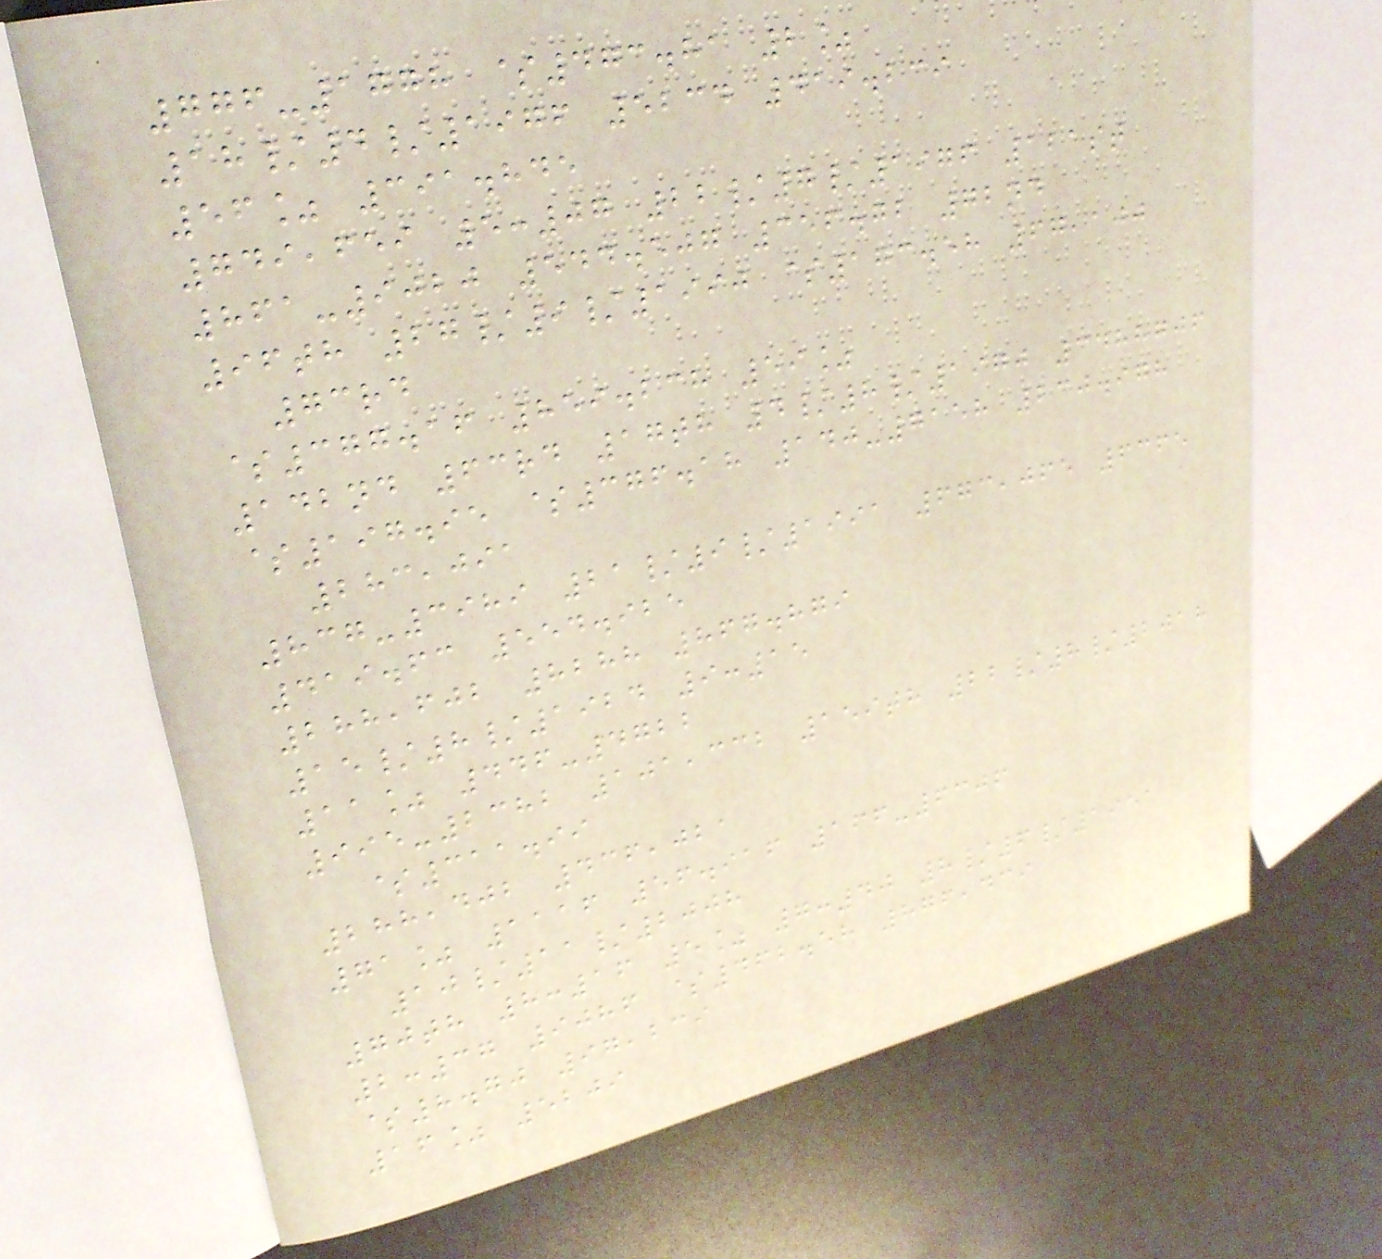776-1778 $473.81 2%
18/4/1976 5234 419.239
56% 391.845
749,659 5:07 22/7/1976 121st
861-9020 544.507 356.72 72nd
96th 27/9/1990 $173.58 67,100
73rd
$377.16 859.238 59%
142nd 63rd 17th 4/8/1970 3488706
$197.95 $376.18 140-7158 230.978
283,091
837-3989 21/9/1991 673,065 6365
419.63 554.925
288,602 8288 867.879
15/8/1924 9:15
11% 446-4722
995-2382 101,332 159th 22/8/2018
$311.99
288,402 436,021
71% 1116 56.916 166-6306
10/11/2008
70th 8:16 5% 7:40 8/6/1951
2:37 9086 $462.58 876,439
$8.70 97,239
16% 5209
